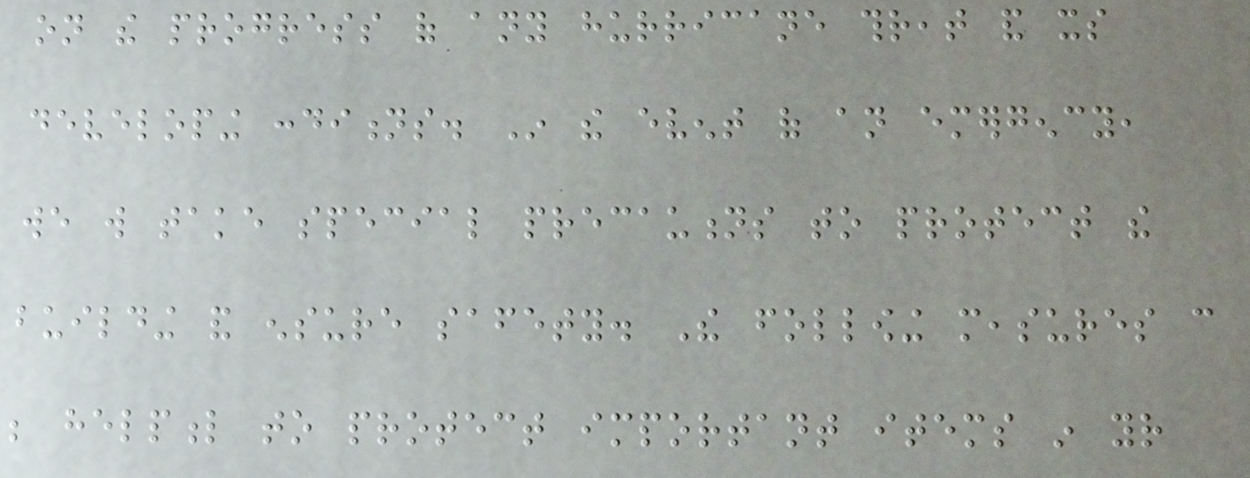on the progress of any hurricane threat and its
developing conditions. In the event of an emergency,
we will take special precautions to protect the
building and ensure safety. The following measures can
be helpful to protect important items in your
